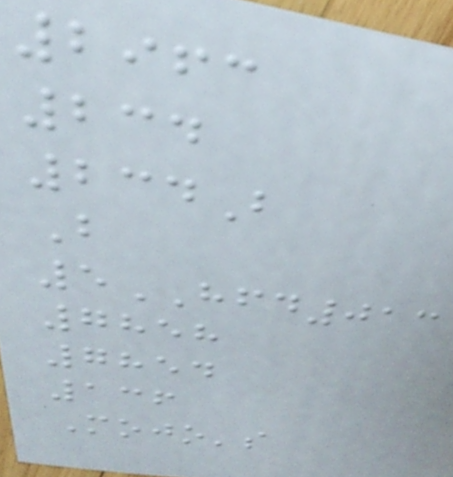2963
234
234B
B
5HFD013
7858
7854
136
Mojo's
